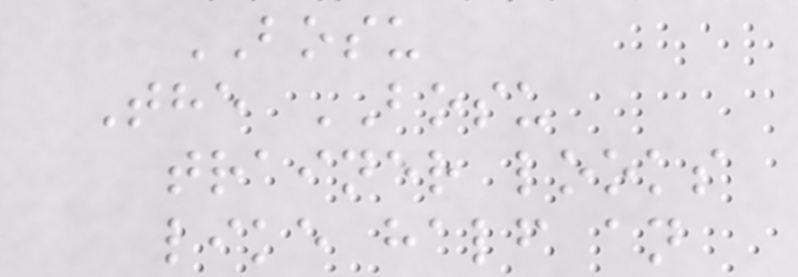BOSU
The BOSU
trainer looks
like half an
